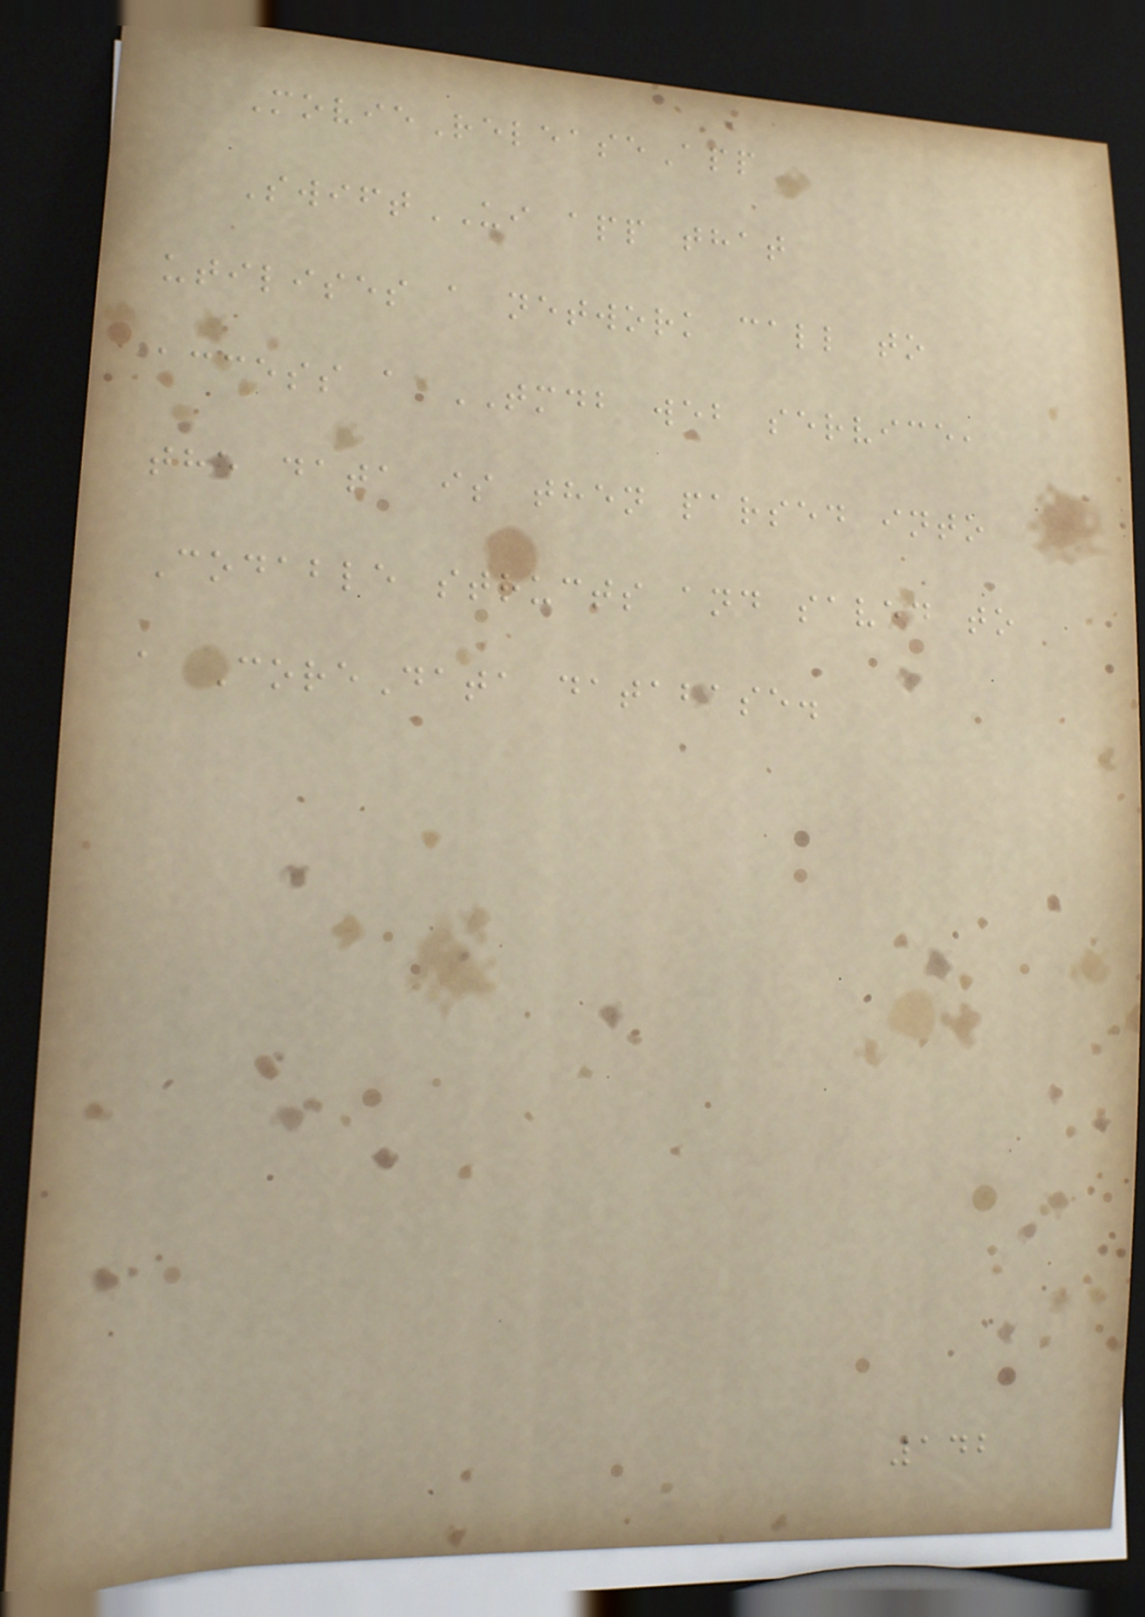MovieReleaseApp
SwiftUI app that
utilises a network call to
access a TMDB web service,
the data is then parsed into
Codable structs and saved to
a CoreData database.
142
